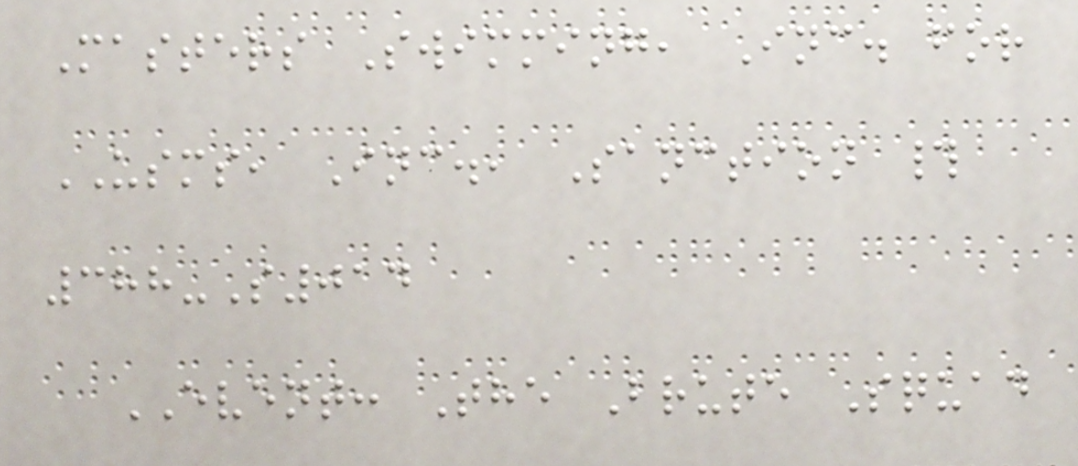Masters Swimming, Inc. for
USMS, Inc., Sanction #
388-S014
EVENT: The Brute Squad
